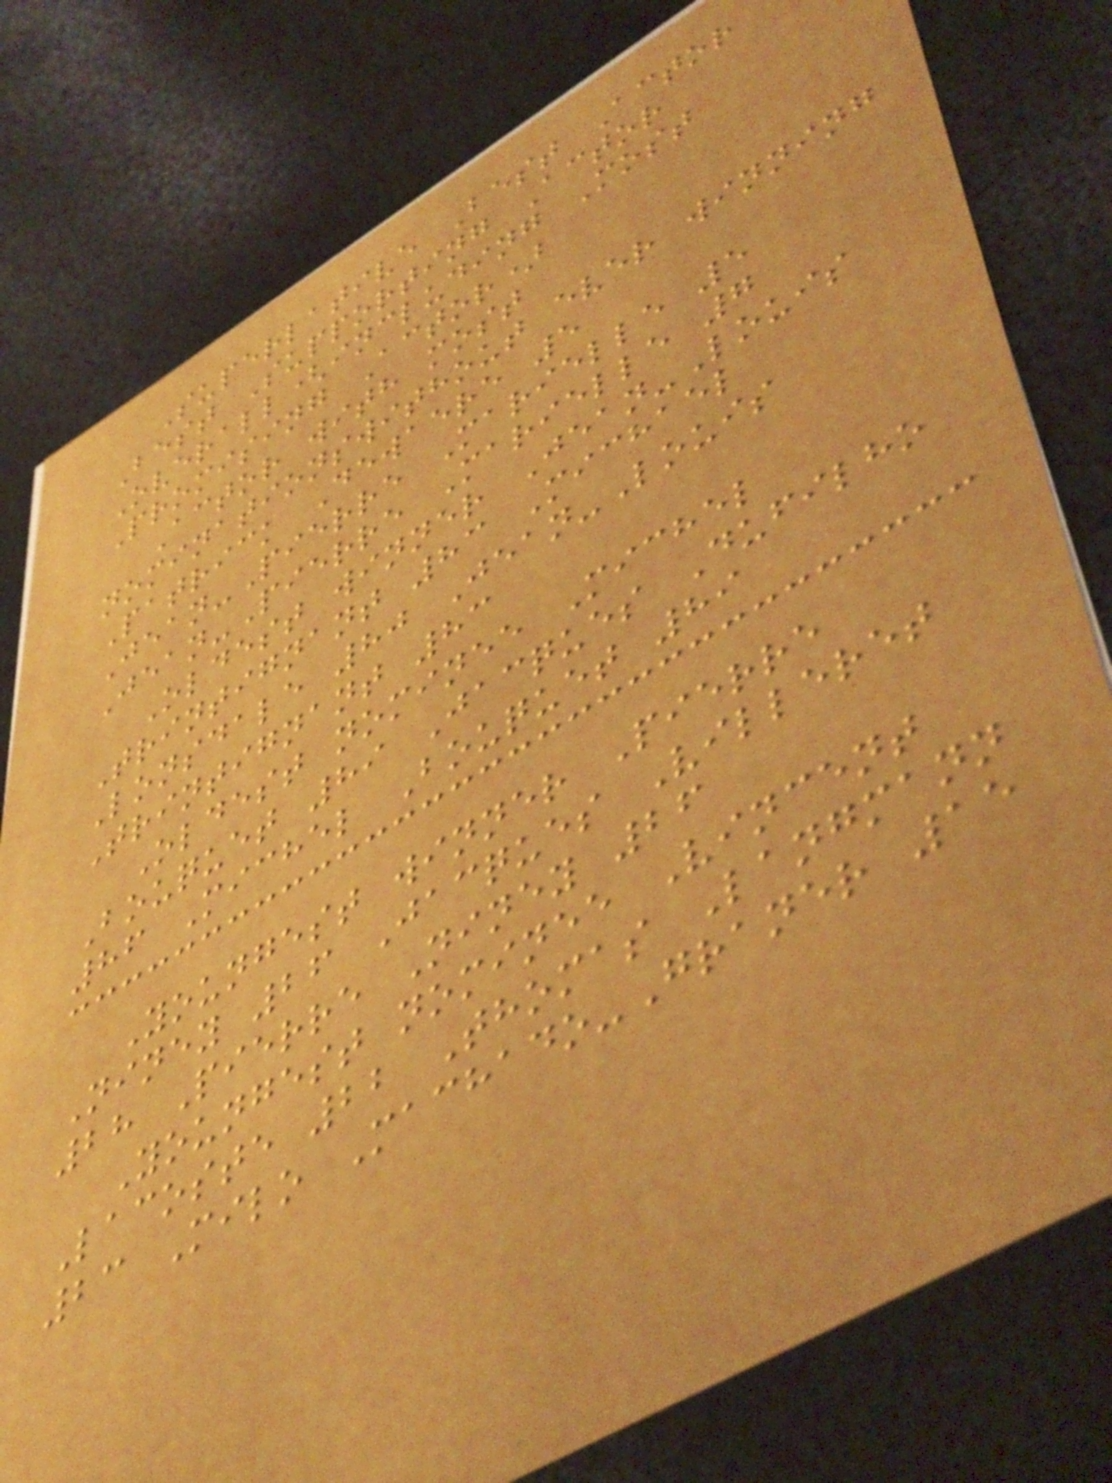Superlative Best Actor
Best Supporting Actor
Overall(including Most
Promising Actor)
Actor with most
nominationswithout ever winning
Patrick Dewaere 5
Jean-Pierre Marielle 5
Jean-Pierre Marielle 7
Oldest winner Jean-Louis
Trintignant 83 Michael
Lonsdale 80 Jean-Louis
Trintignant 83
Oldest nominee Michel
Bouquet 89 Jacques Dufilho
86 Michel Bouquet 89
Youngest winner Pierre
Niney 26 Jacques Villeret
28 Pierre Niney 26
Youngest nominee Vincent
Lacoste 22 Thomas Langmann
23 Milo Machado-Graner 15
